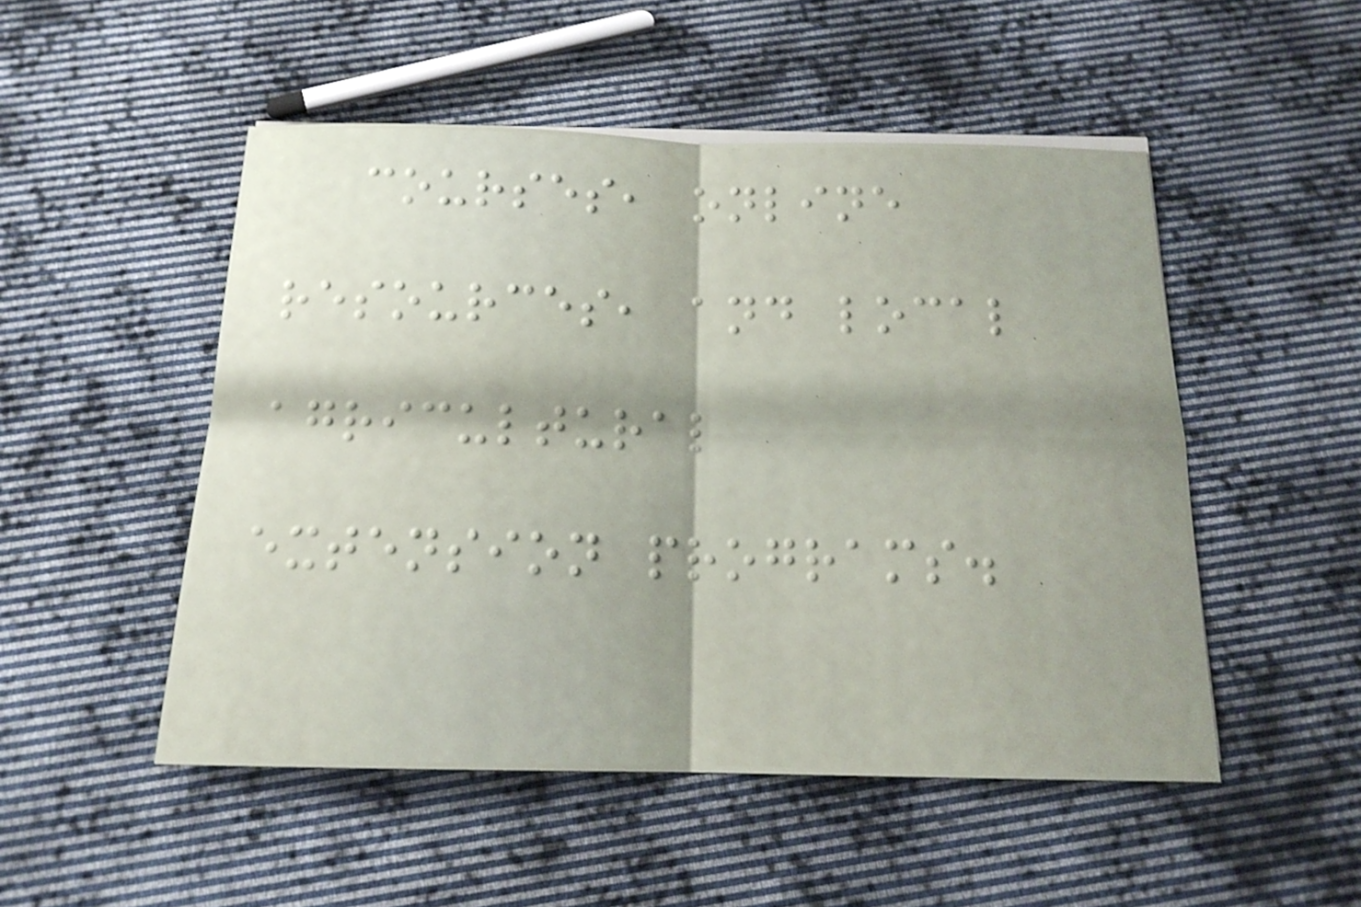courses, online
resources, and local
agricultural
extension programs.
